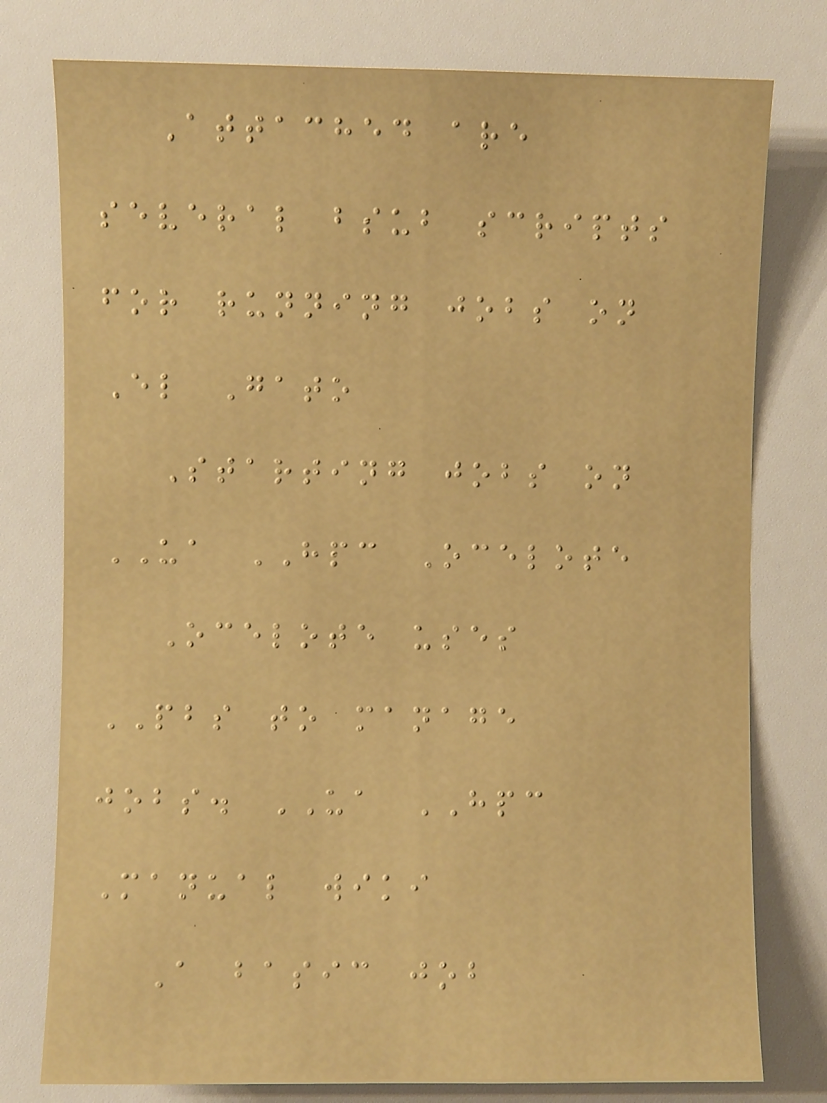Attached are
several bsub scripts
for running jobs on
El Gato
Starting jobs on
UA HPC Ocelote
Ocelote uses
PBS to manage
jobs. UA HPC
Manual wiki
A basic job
